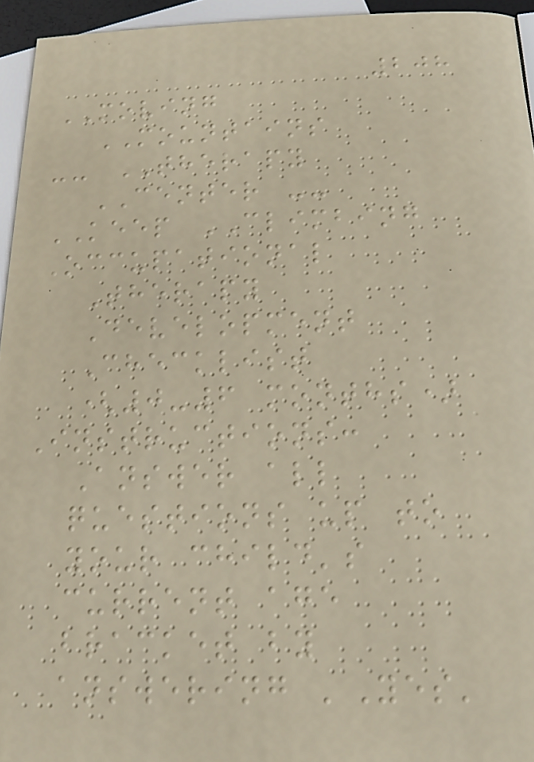208
MOVING
MOUNTAINS
-- THERAPY
CENTER --
KEEP CLIMBING
Occupational
Therapy
Development
Checklist
(0-6 months)
Instructions:
Answer all
questions up to
your child's
current age
bracket by
answering 'Yes'
